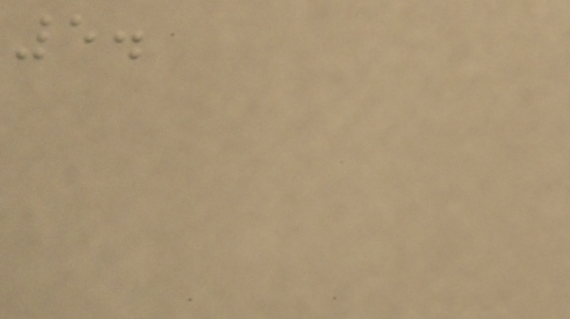5.
